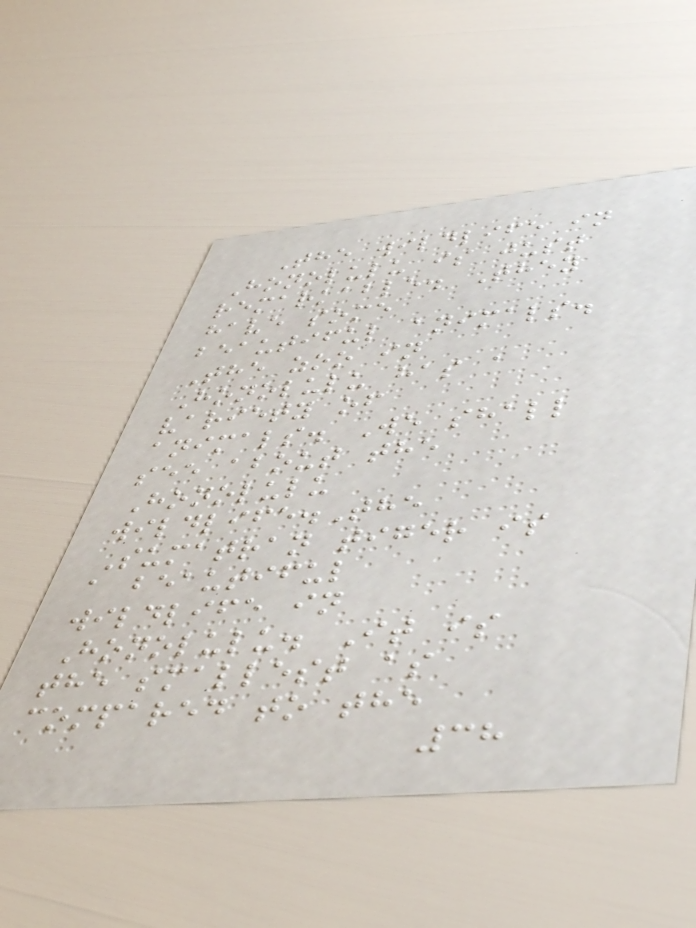The wildlife in
Honolulu is just
remarkable. They
have some
beautiful animals.
The zoo in
Honolulu has a
variety of
animals. We shall
see about the
Honolulu
wildlife.The
Sumatran tiger is
a beautiful
wildlife in
Honolulu. It is
the smallest as
compared to the
38
